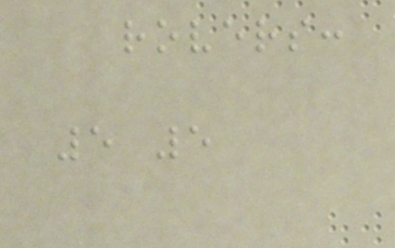rovers:
5 5
